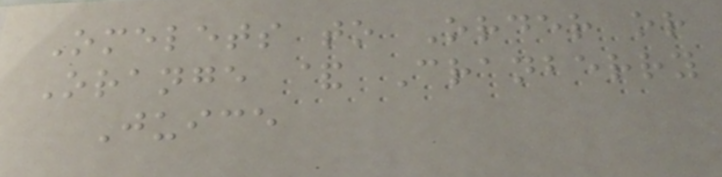Omelets to Order or
Orange & Cranberry
Juice
